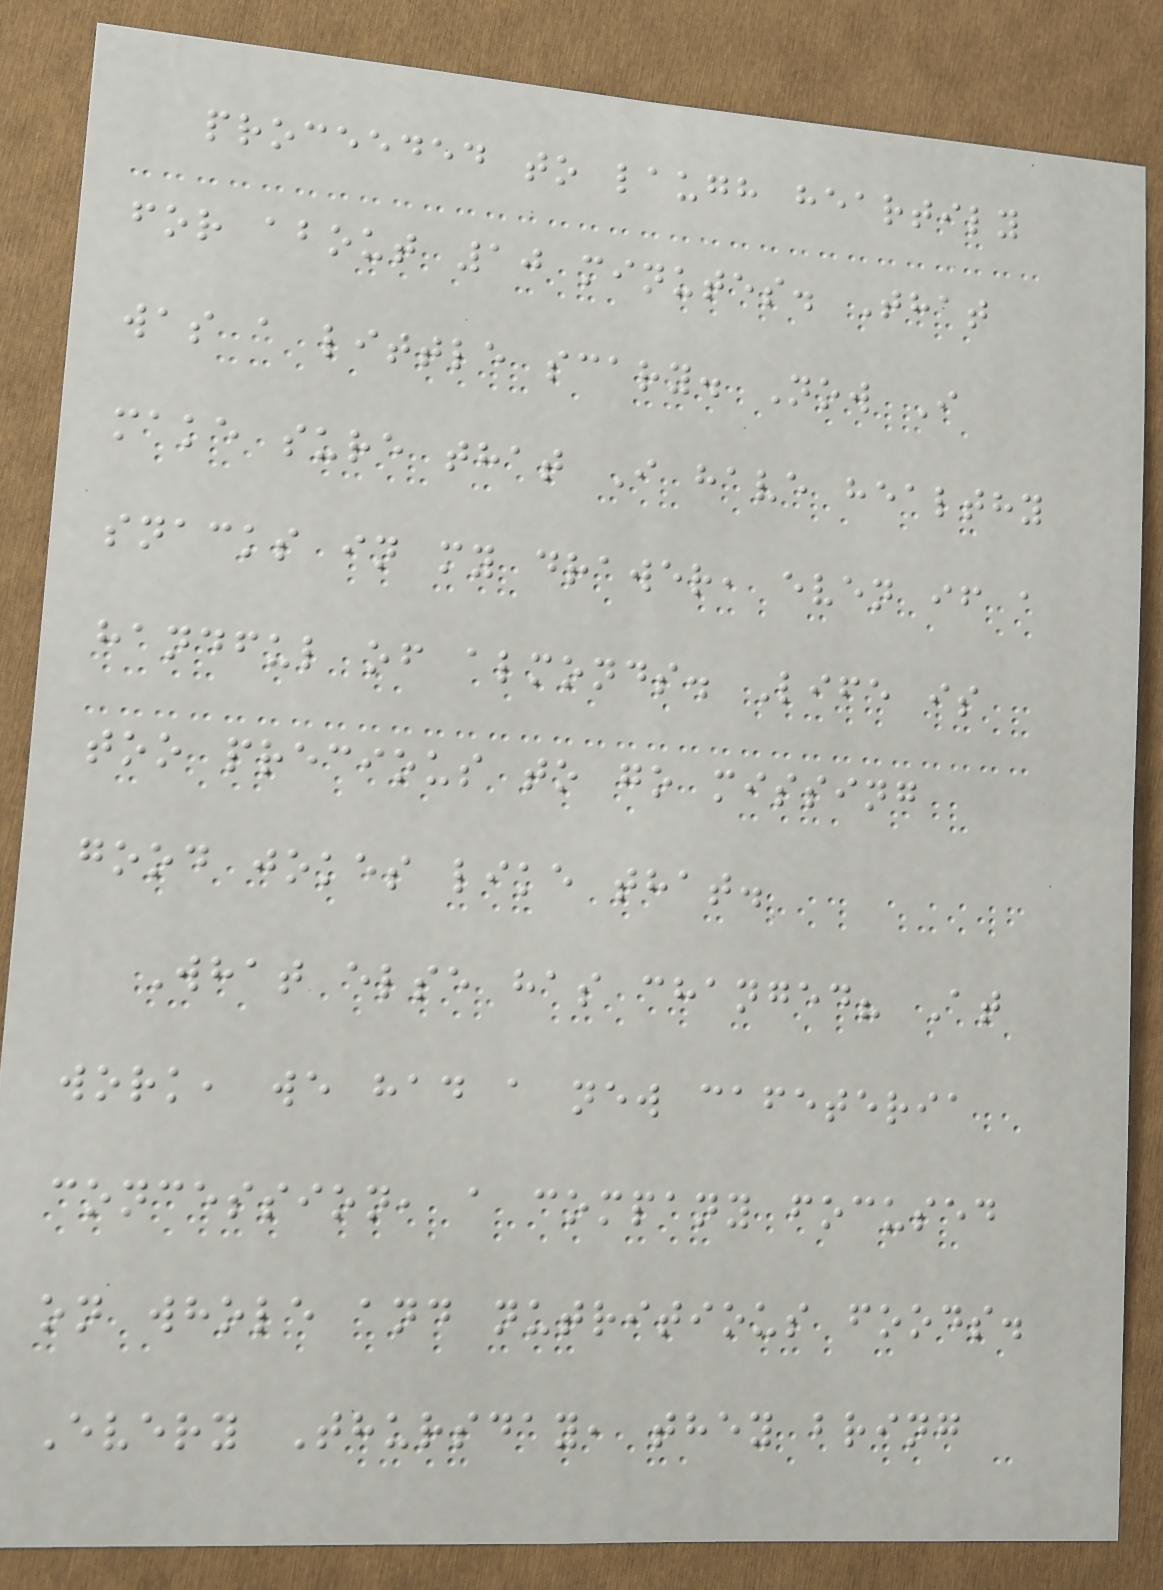proceeded to laugh heartily
for about 10 minutes. That
was a little scary. Now I
make sure that I have healthy
snacks in my drawer, even if a
handful of almonds. Life is
too precious to go missing
good jokes like that.
What else has changed? At
work, we had a new cafeteria
concession, a company focused
on whole and nutritious foods.
Every Thursday, they bring
